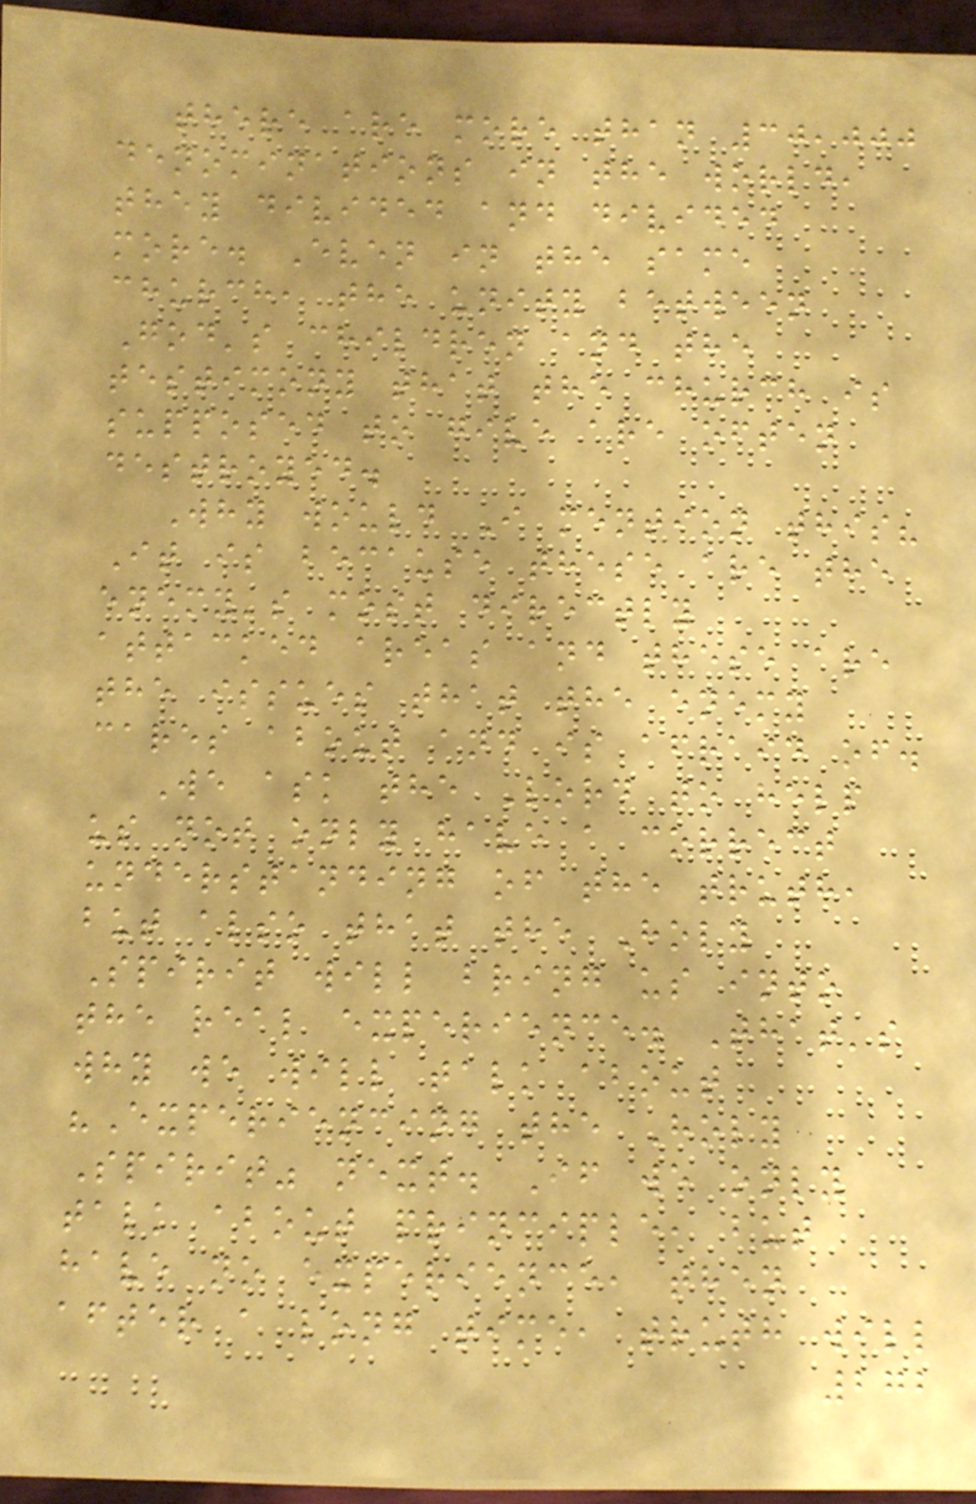there are more than 30,000
denominations in the world,
they divided and divided
more. Even in the same
church, the unity between
God's children and the
testimony that the church is
supposed to give are often
destroyed.
Why would I mention this?
It is because these are the
enemy's most directly
attacked areas and these are
the issues that the enemy
cares about and is afraid of.
We ask the Lord to help
us not only have a correct
understanding of the truth,
but also that the Holy
Spirit will bring us into
the real experience. That's
why we will talk about
"Experiencing the Holy
Spirit" next. If we only
talk about principle, but
have no experience, then
after a long time, truth will
272
